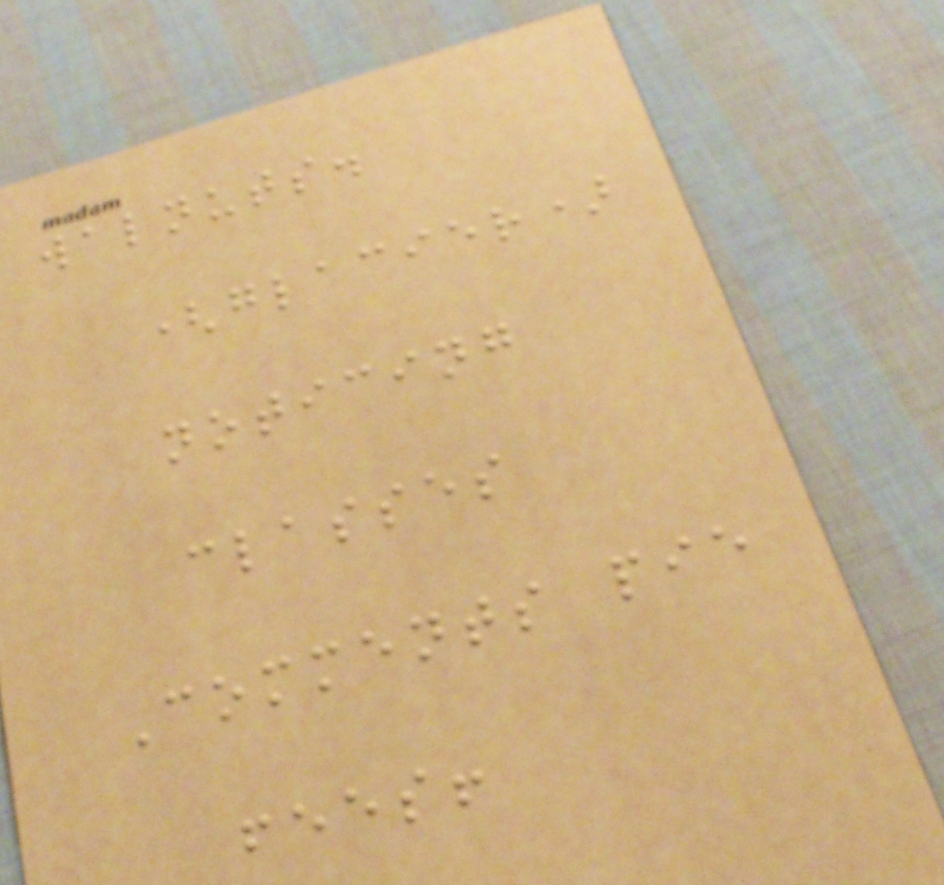walnuts.
(glacier)
noticing
classes
Comments pie
fees!
